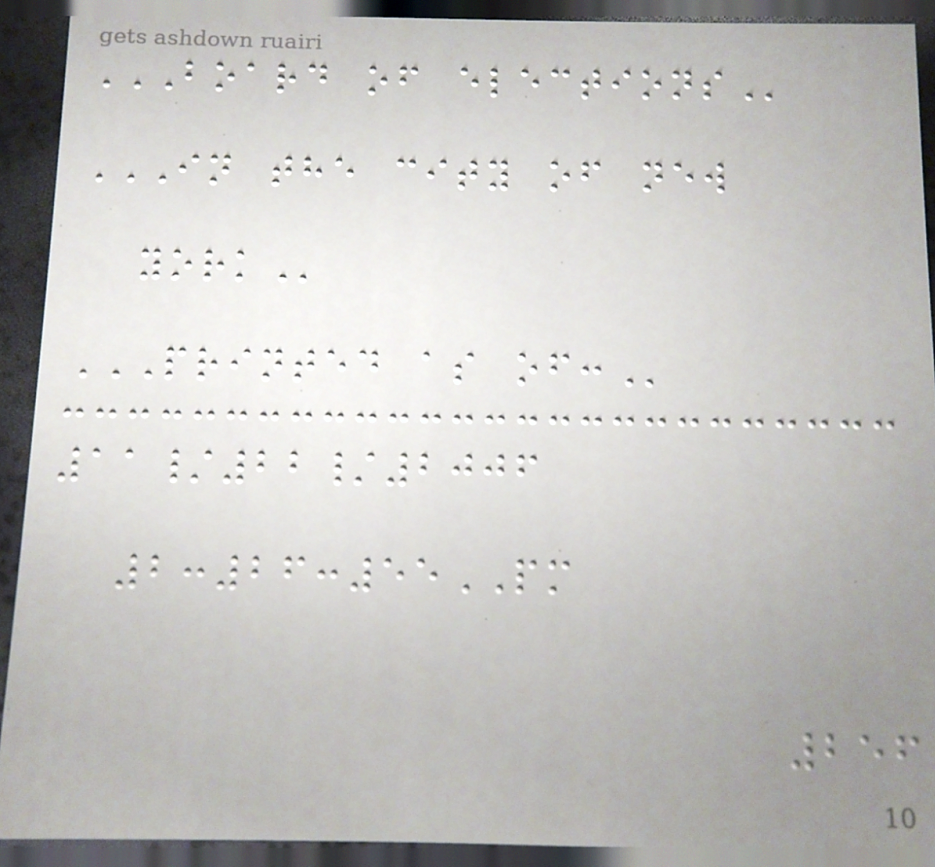BOARD OF ELECTIONS
IN THE CITY OF NEW
YORK
PRINTED AS OF:
11/22/2006
2:26:55PM
256
